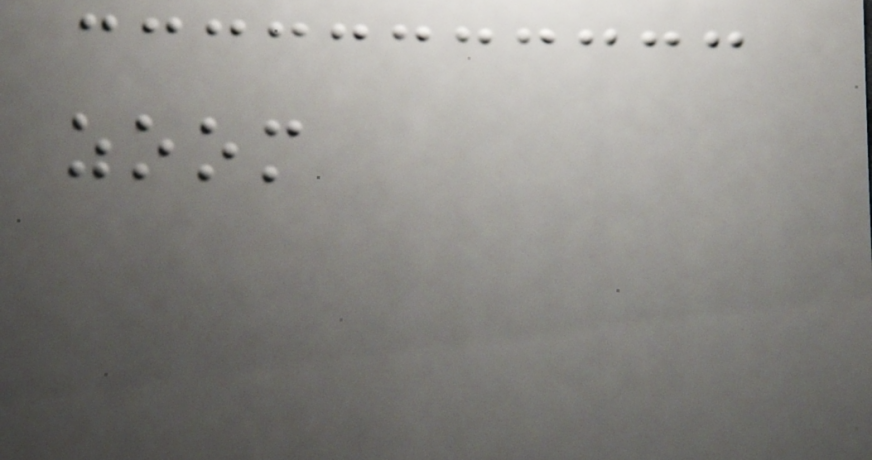zoom
